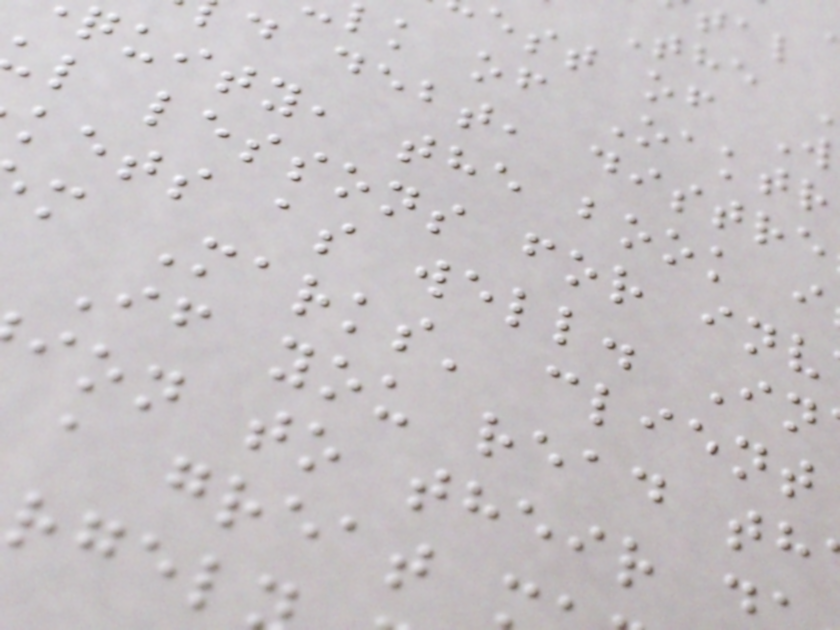k of Oaktr
d debt, distre
quity, the book i
l lessons for inv
kets as well. In
m Marks' client
If you read th
ion to their
